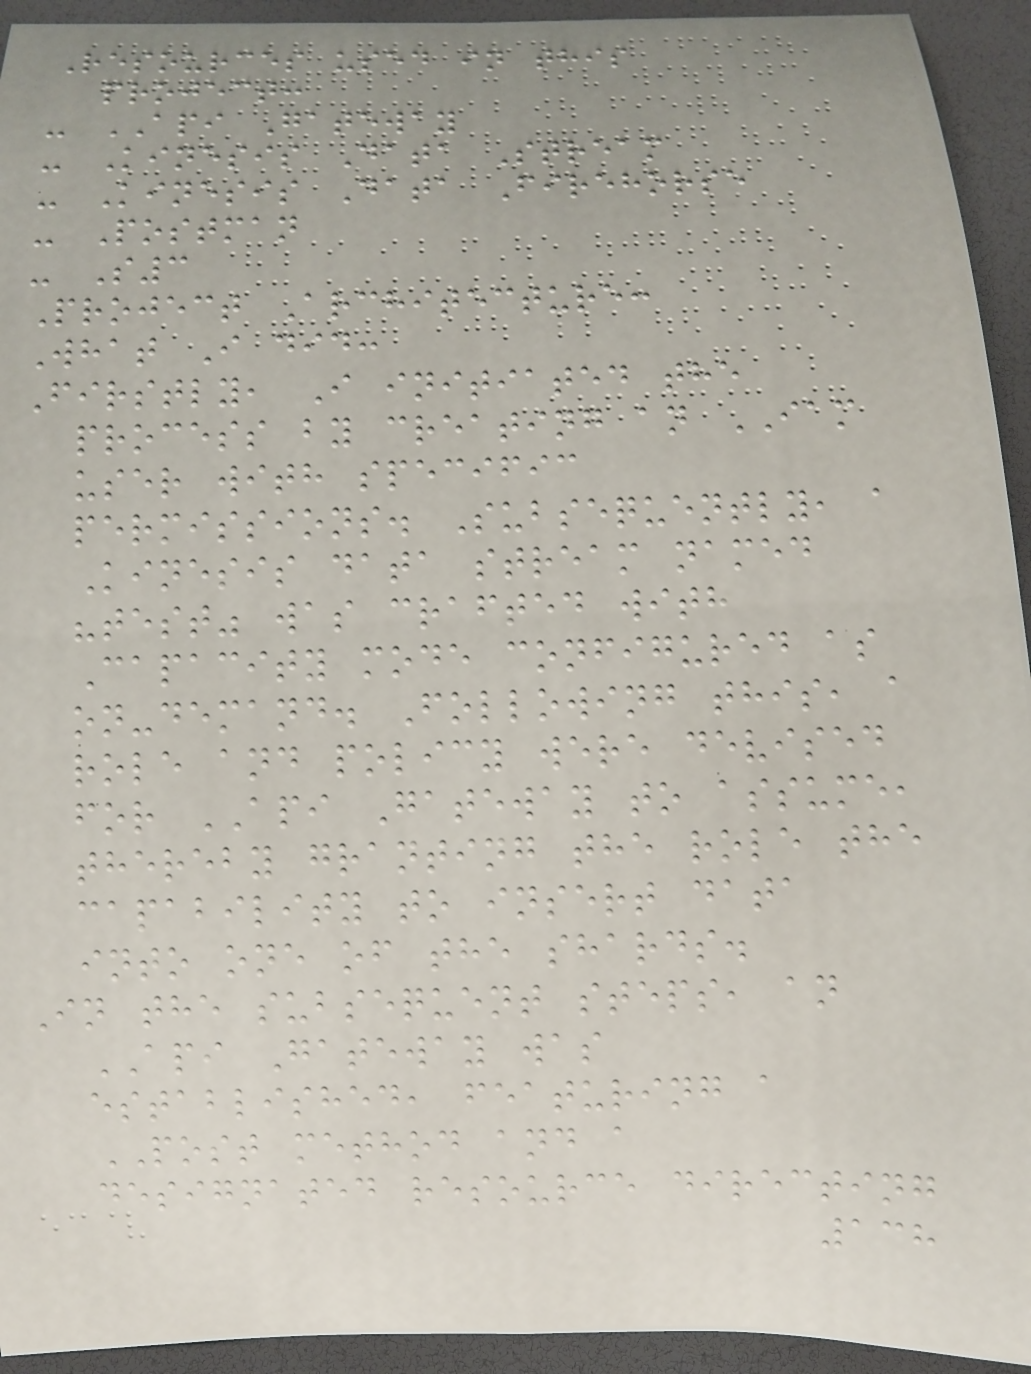Resources used in this
project:
- API Gateway
- Kinesis Data Stream
- Kinesis Data Firehorse
- Postman
- S3
Project Architecture:
What I did:
Firstly, I initiated the
process by creating an IAM
user with specific
permissions. Subsequently, a
Kinesis data stream named
"test" was crafted with
Capacity mode configured as
on-demand. Following this, a
role and policy were devised
for API Gateway to assume,
thereby granting the role the
capability to insert data
into one of the shards.
In the subsequent steps, an
API Gateway was
established, featuring a
POST method and a
designated resource directing
138
